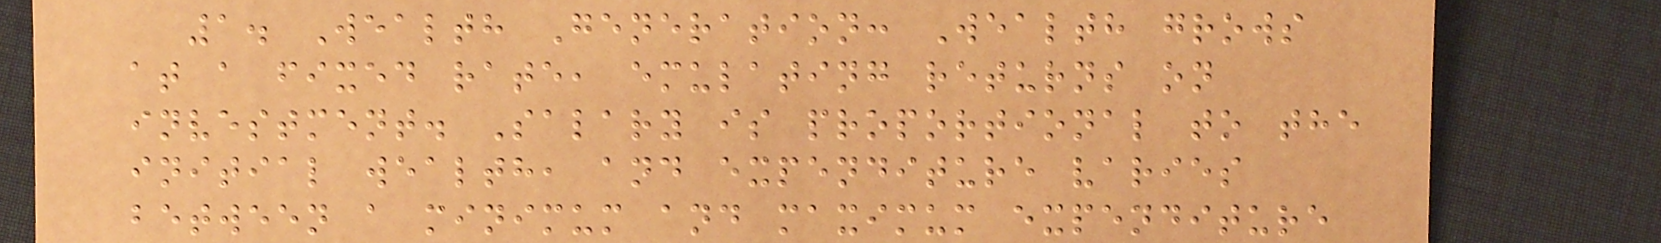1. Wealth Generation: Wealth grows
at a fixed rate, emulating returns on
investment. Salary is proportional to the
initial wealth, and expenditure varies
between a minimum and maximum expenditure
